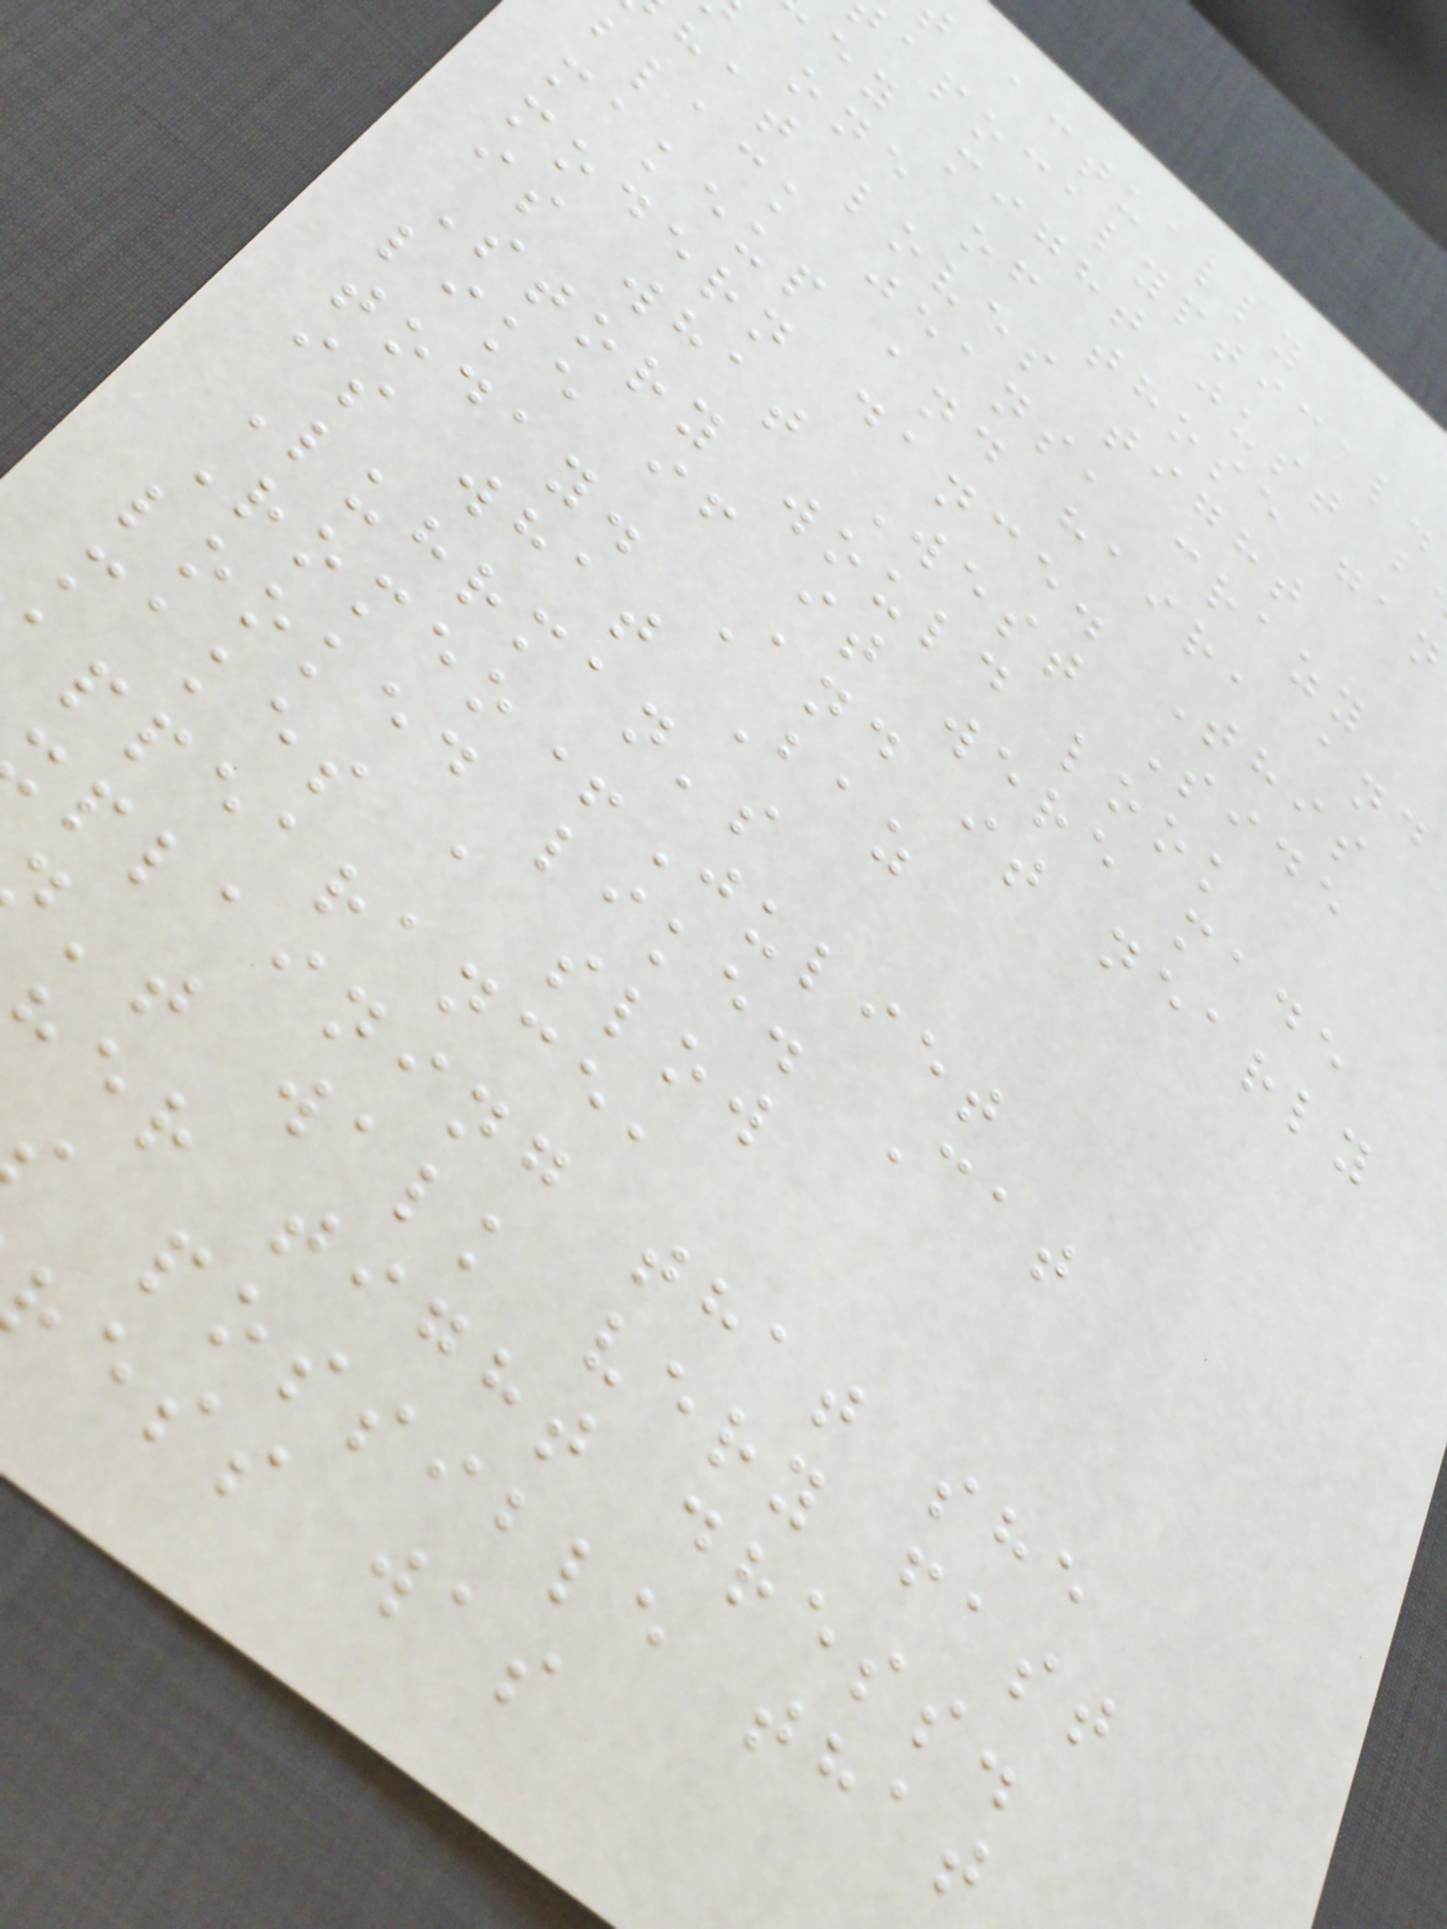actually
apocalyptical.
ey might just b
one of those gan
hat loves tight
black jeans, crazy
makeup and hair, and
modern dance. This
is what West Side
Story would look
like if it were made
today. And it nearly
is what Baz
Luhrman's
Romeo+Juliet
looked like. Cat
makes a slow
ppearance,
plaining that she
't walk very fast
er tight dress.
possible that
ess was
